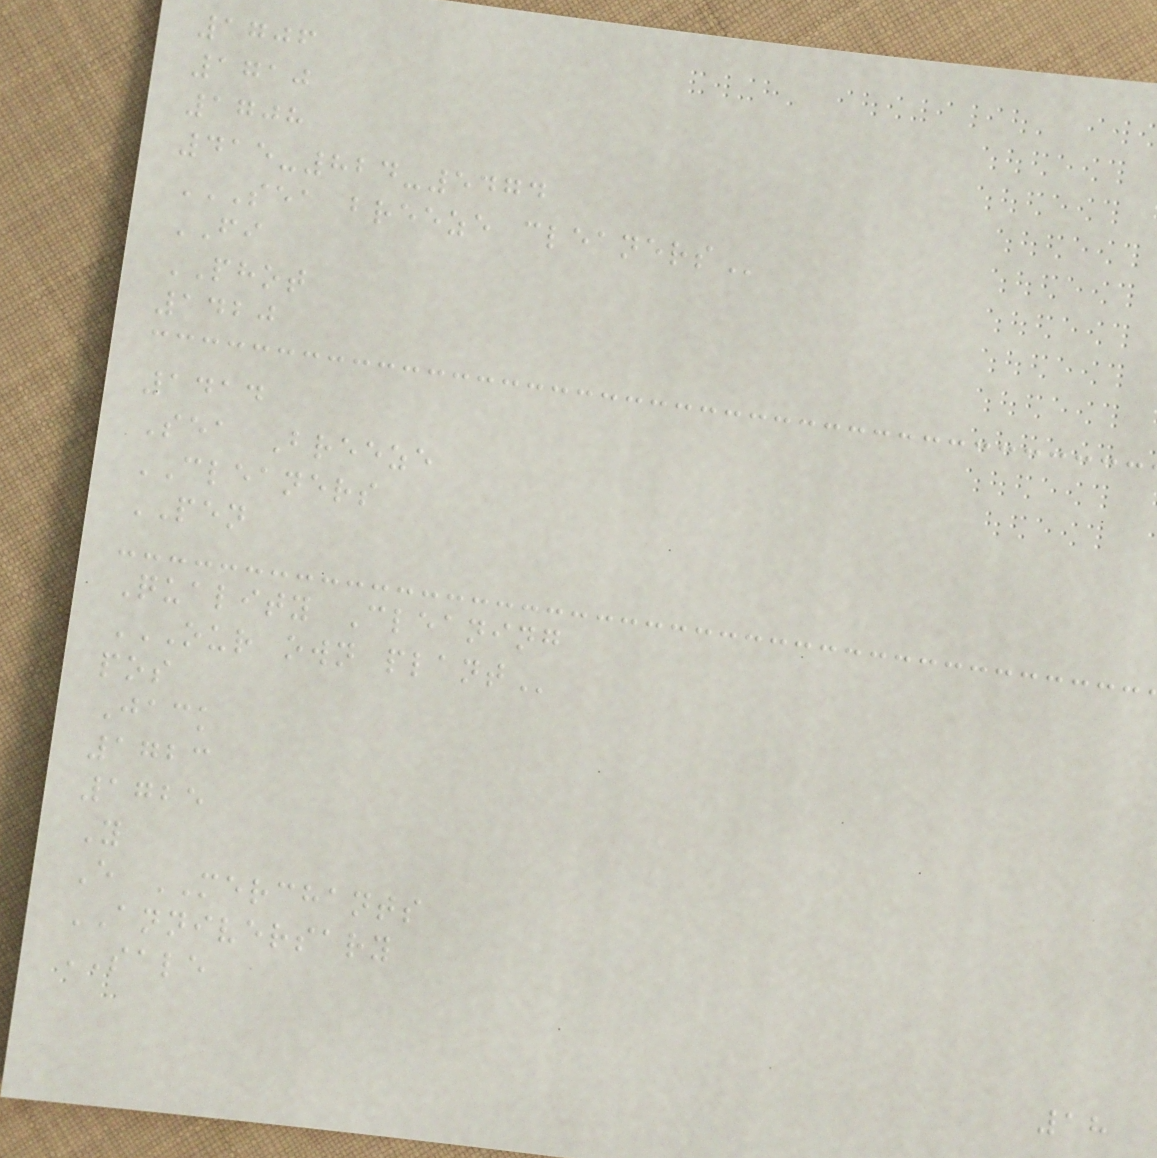1706
1710
1708
415-824-5474
SEA BREEZE CLEANERS
FI
PHOT
1420
1414
Sea Breeze
CLEANERS
PEN
Quality Cleaning
OUR OWN PLANT
pos
Jack
1723
1725
Y
E MERCHANTS
ANNIVERSARY
SALE
18
